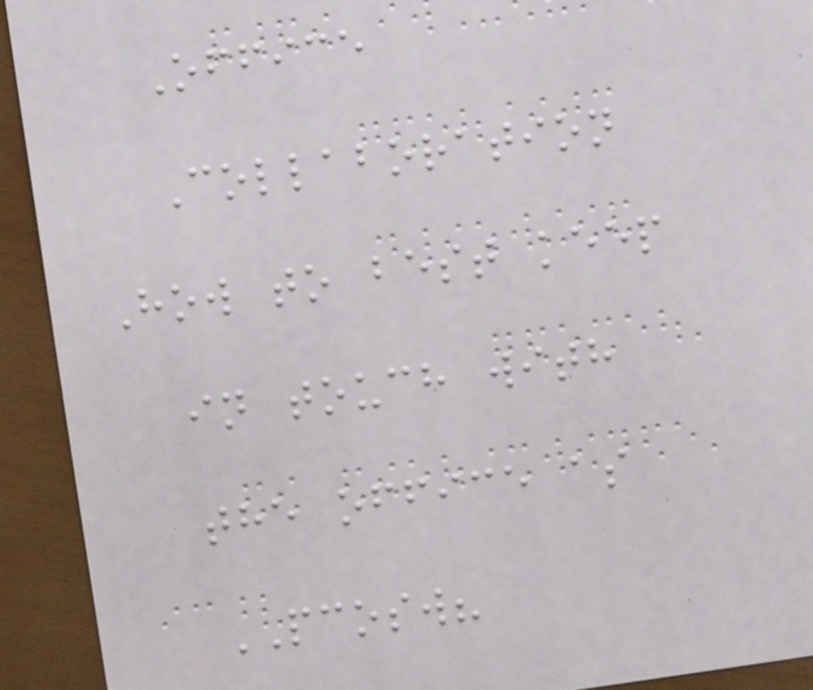Office
Collaboration
How to best keep
in touch with
the office as
PCOSW?
